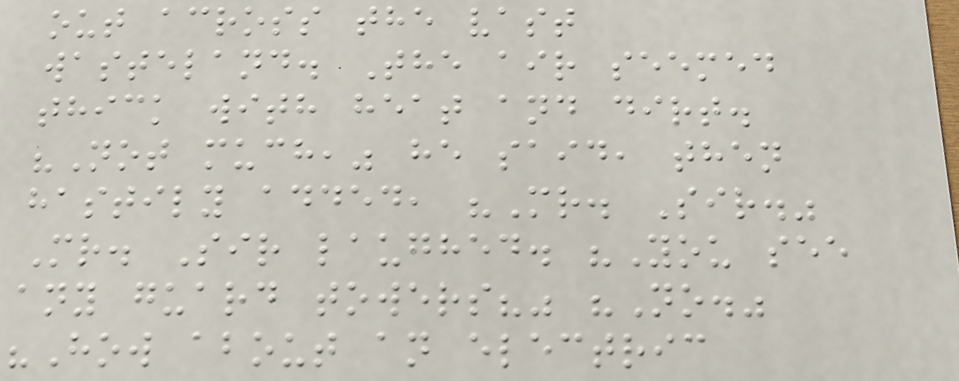out across the vast
wasteland. The air seemed
thick with heat and dirt.
"Not much," he said, then
hastily added, "Mr. Sir."
Mr. Sir laughed. "You see
any guard towers?" "No."
"How about an electric
